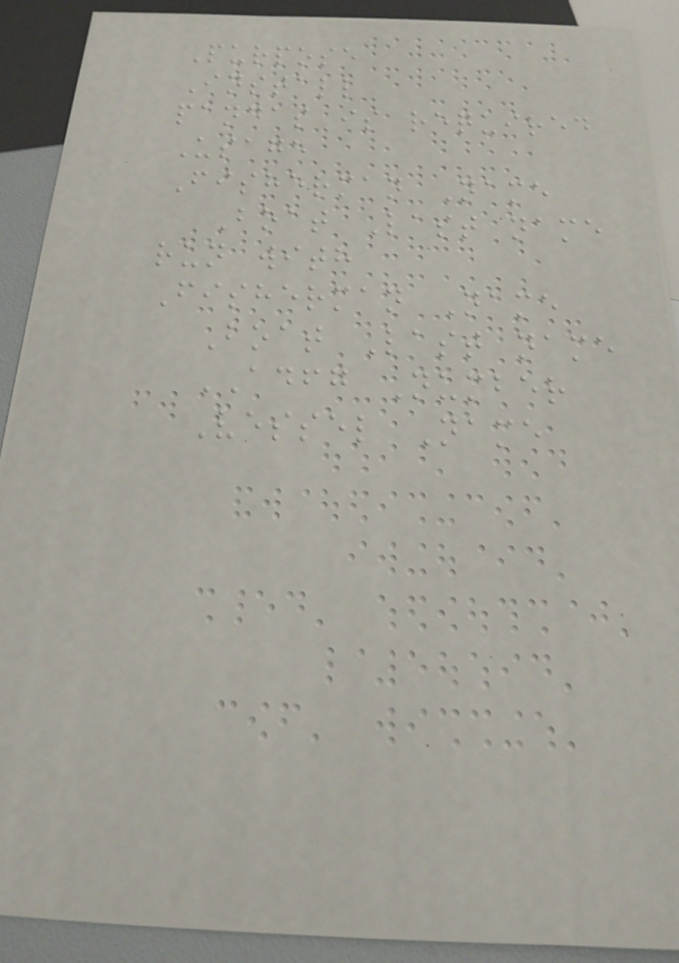Purpose
Install
pandas is required
Usage
Fisherman Name
Boat Last name
run with
Fisherman Name
Boat Last name
ADFG Number
Vessel Name
